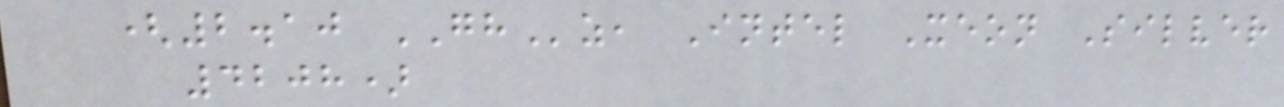(2.10 GHz, Intel Xeon Silver
4208)
